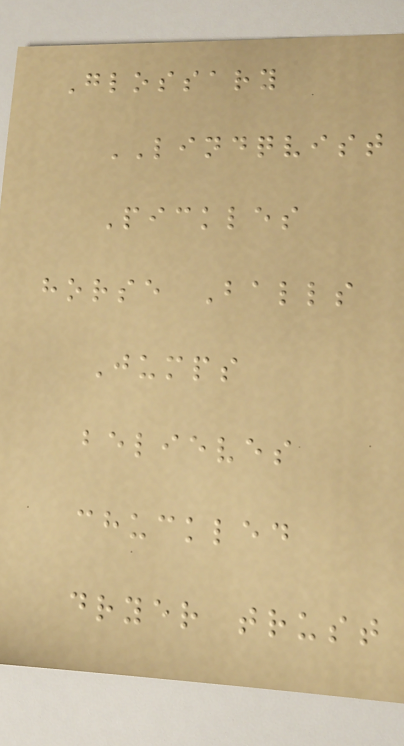Glossary
LINDQVIST
Pickles
horse Balls
Jumps
believes
chuckled
dryer trust
